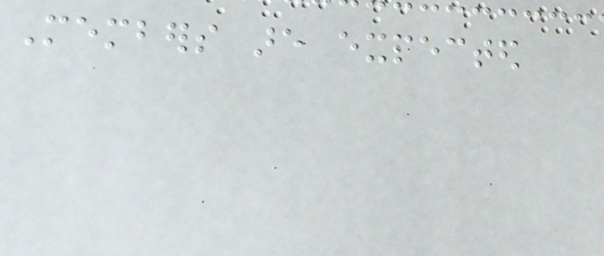Members are expected
